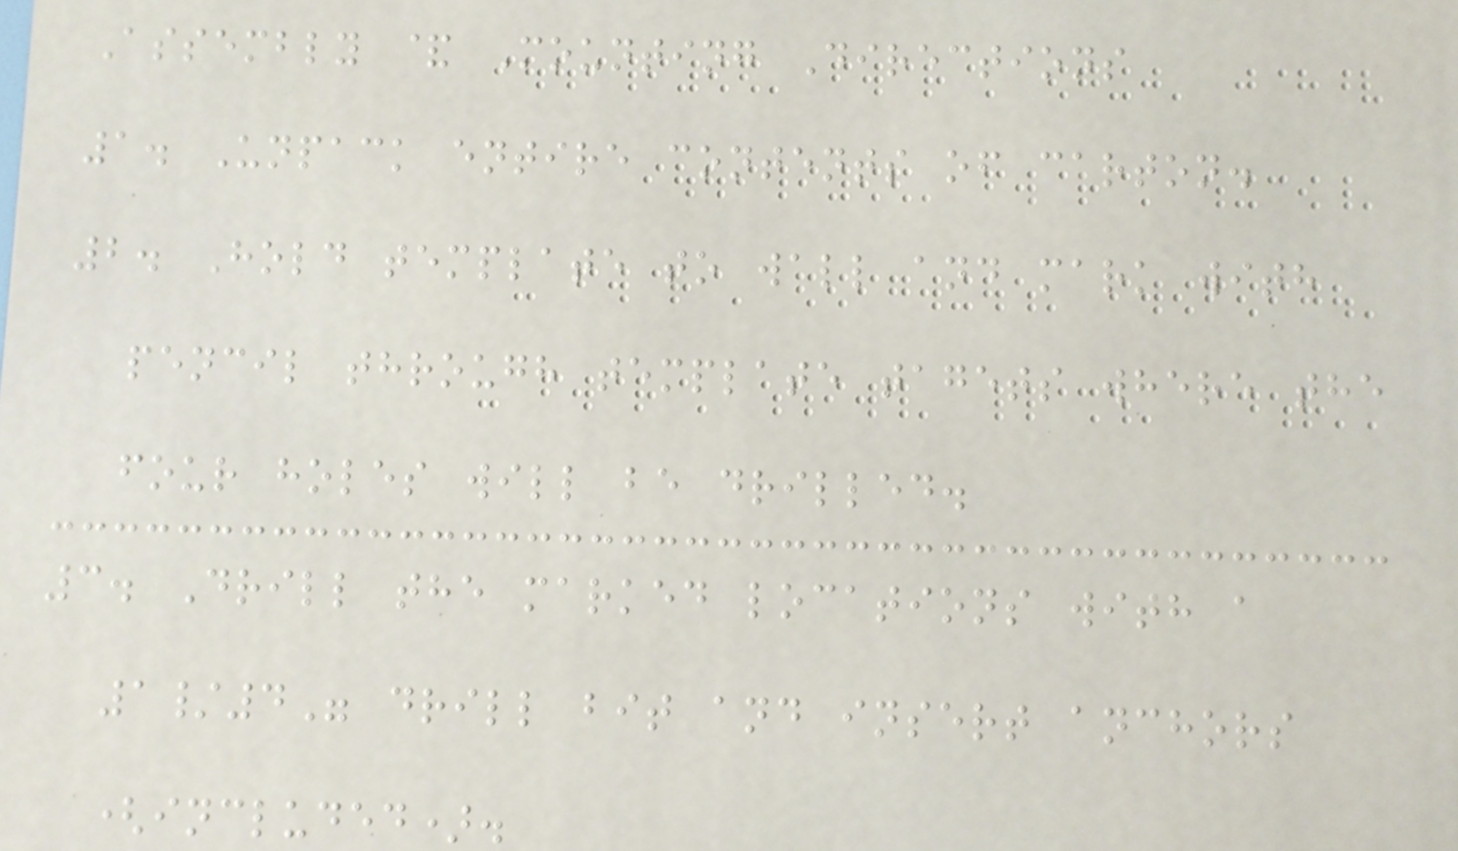Assembly & Mounting Directions
1. Unpack entire contents of carton.
2. Hold template to wall and mark with
pencil through template tagets where the
four holes will be drilled.
3. Drill the marked locations with a
1/4" drill bit and insert anchors
(included).
